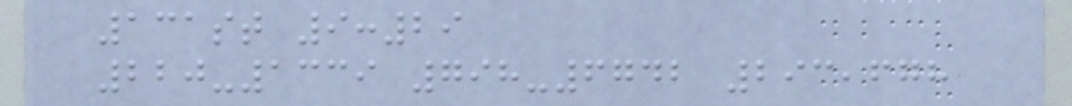131st 9:29
220-1339 798-6742 293,678
